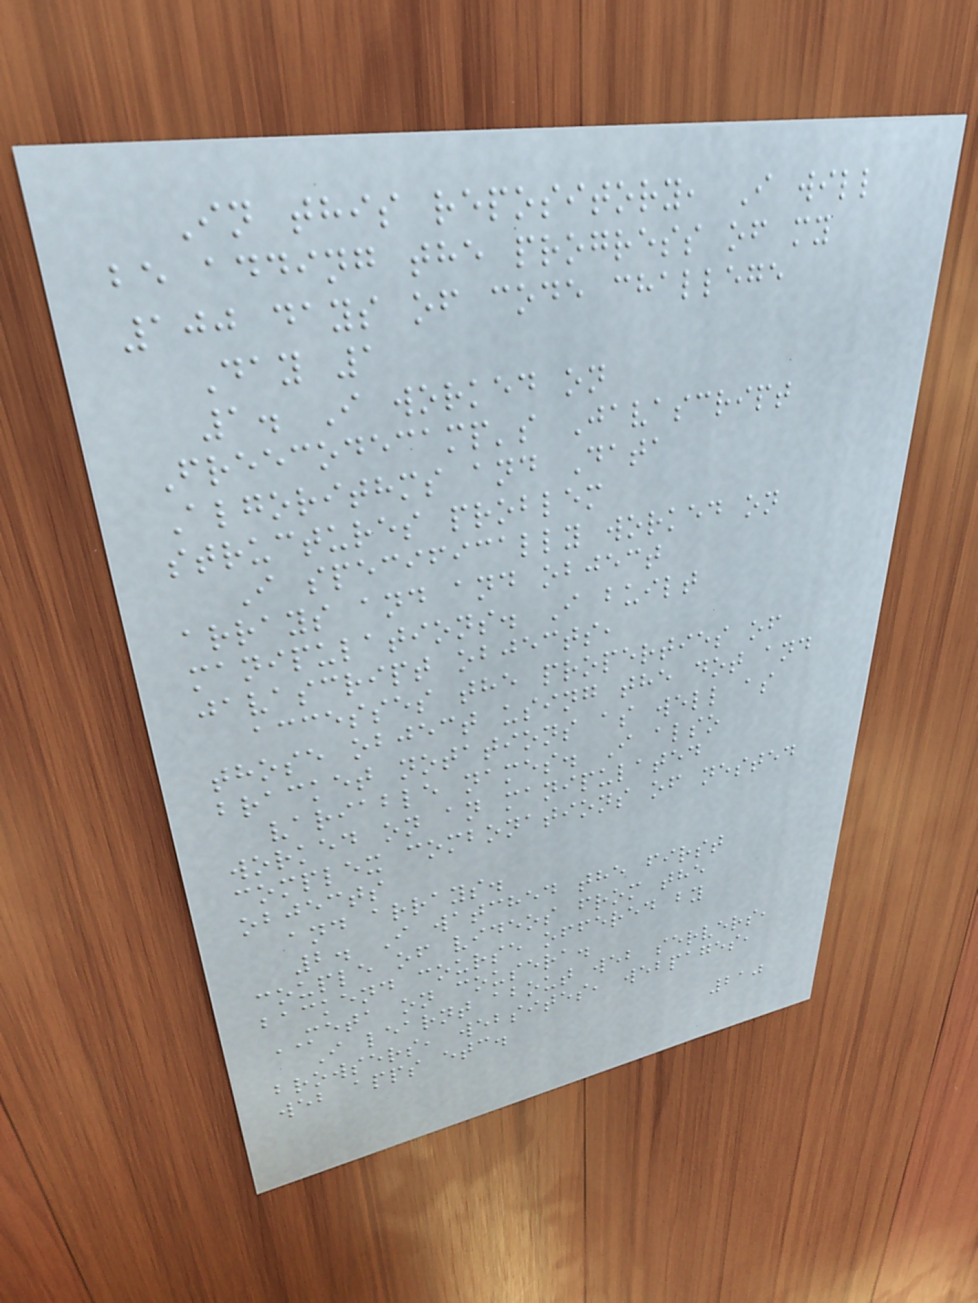In this repository, I will
be adding the progress of my
100 days of code challege
Day 1
1. I worked on
Freecodecamp's Javascript
Algorithms and Data
structures problem
I specifically worked on
arrays and and object
manipulations. I built
javascript objects,
accesses the properties of
those object using the dot and
bracket notations as well as
variable names. I also
worked on an manipulated
complex combonations of nested
objects
and arrays.
2. I watched the first
couple of videos from the
backend course offered by
META on cousera.
I learnt about web servers,
browsers, websites, webpages,
web apps etc.
210
